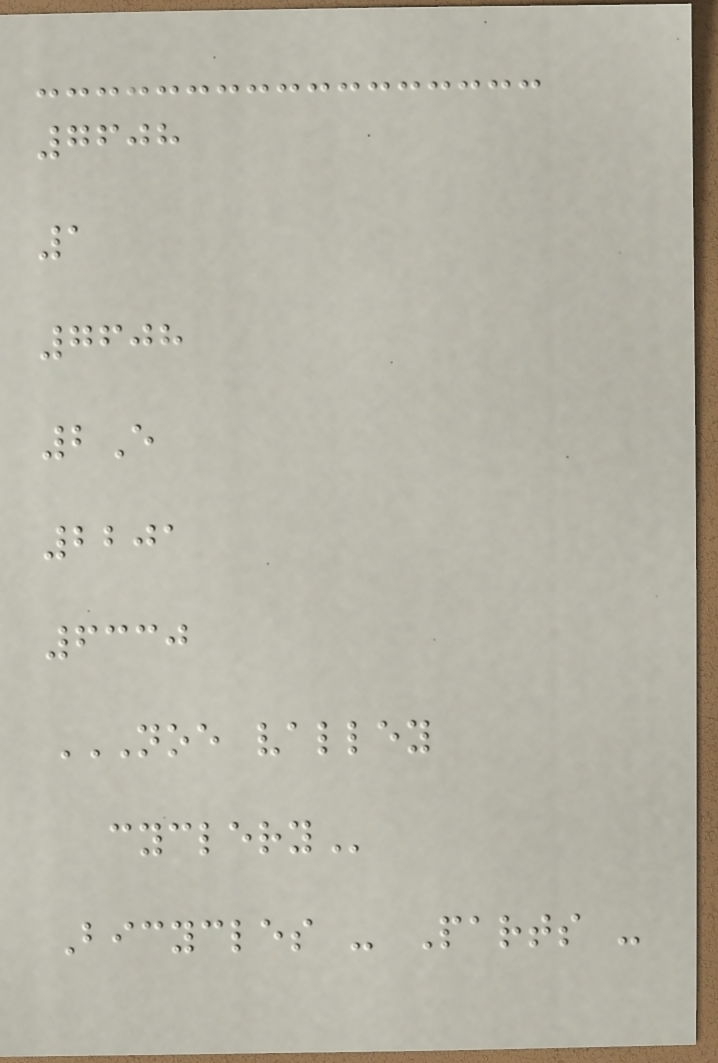7608
1
7608
2E
2201
6330
NOE VALLEY
CYCLERY
Bicycles - Parts -
